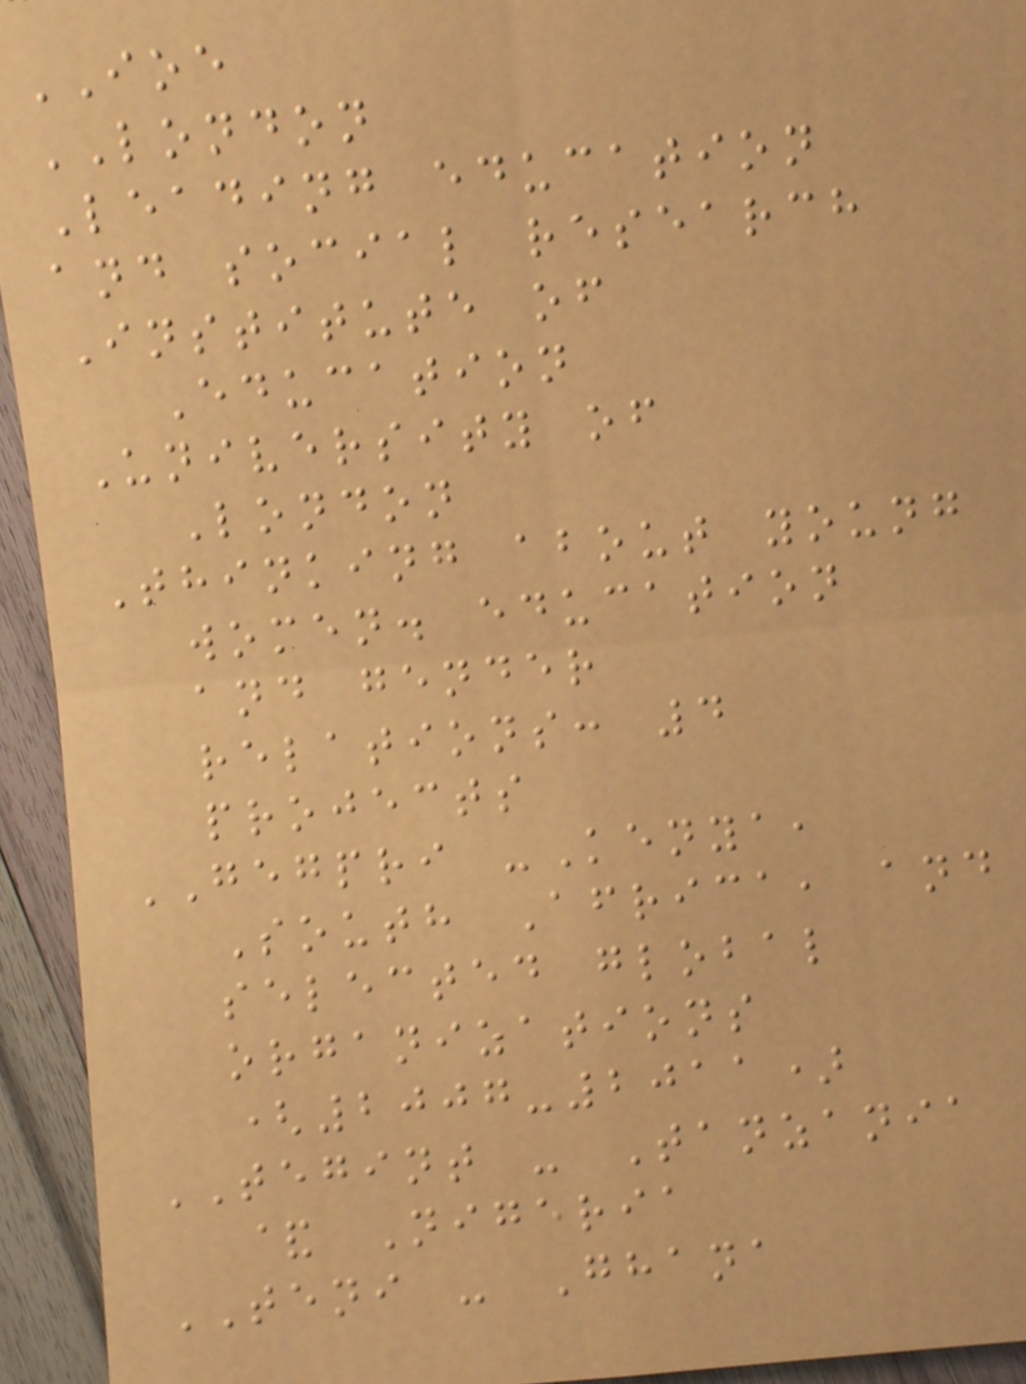IOE
LONDON
Leading education
and social research
Institute of
Education
University of
London
Thinking about young
women. education
and gender
relations: 4
projects
GEGPRI -Kenya,
South Africa, and
selected global
organizations
(2007-2011)
TEGINT - Tanzania
& Nigeria
TENI - Ghana
